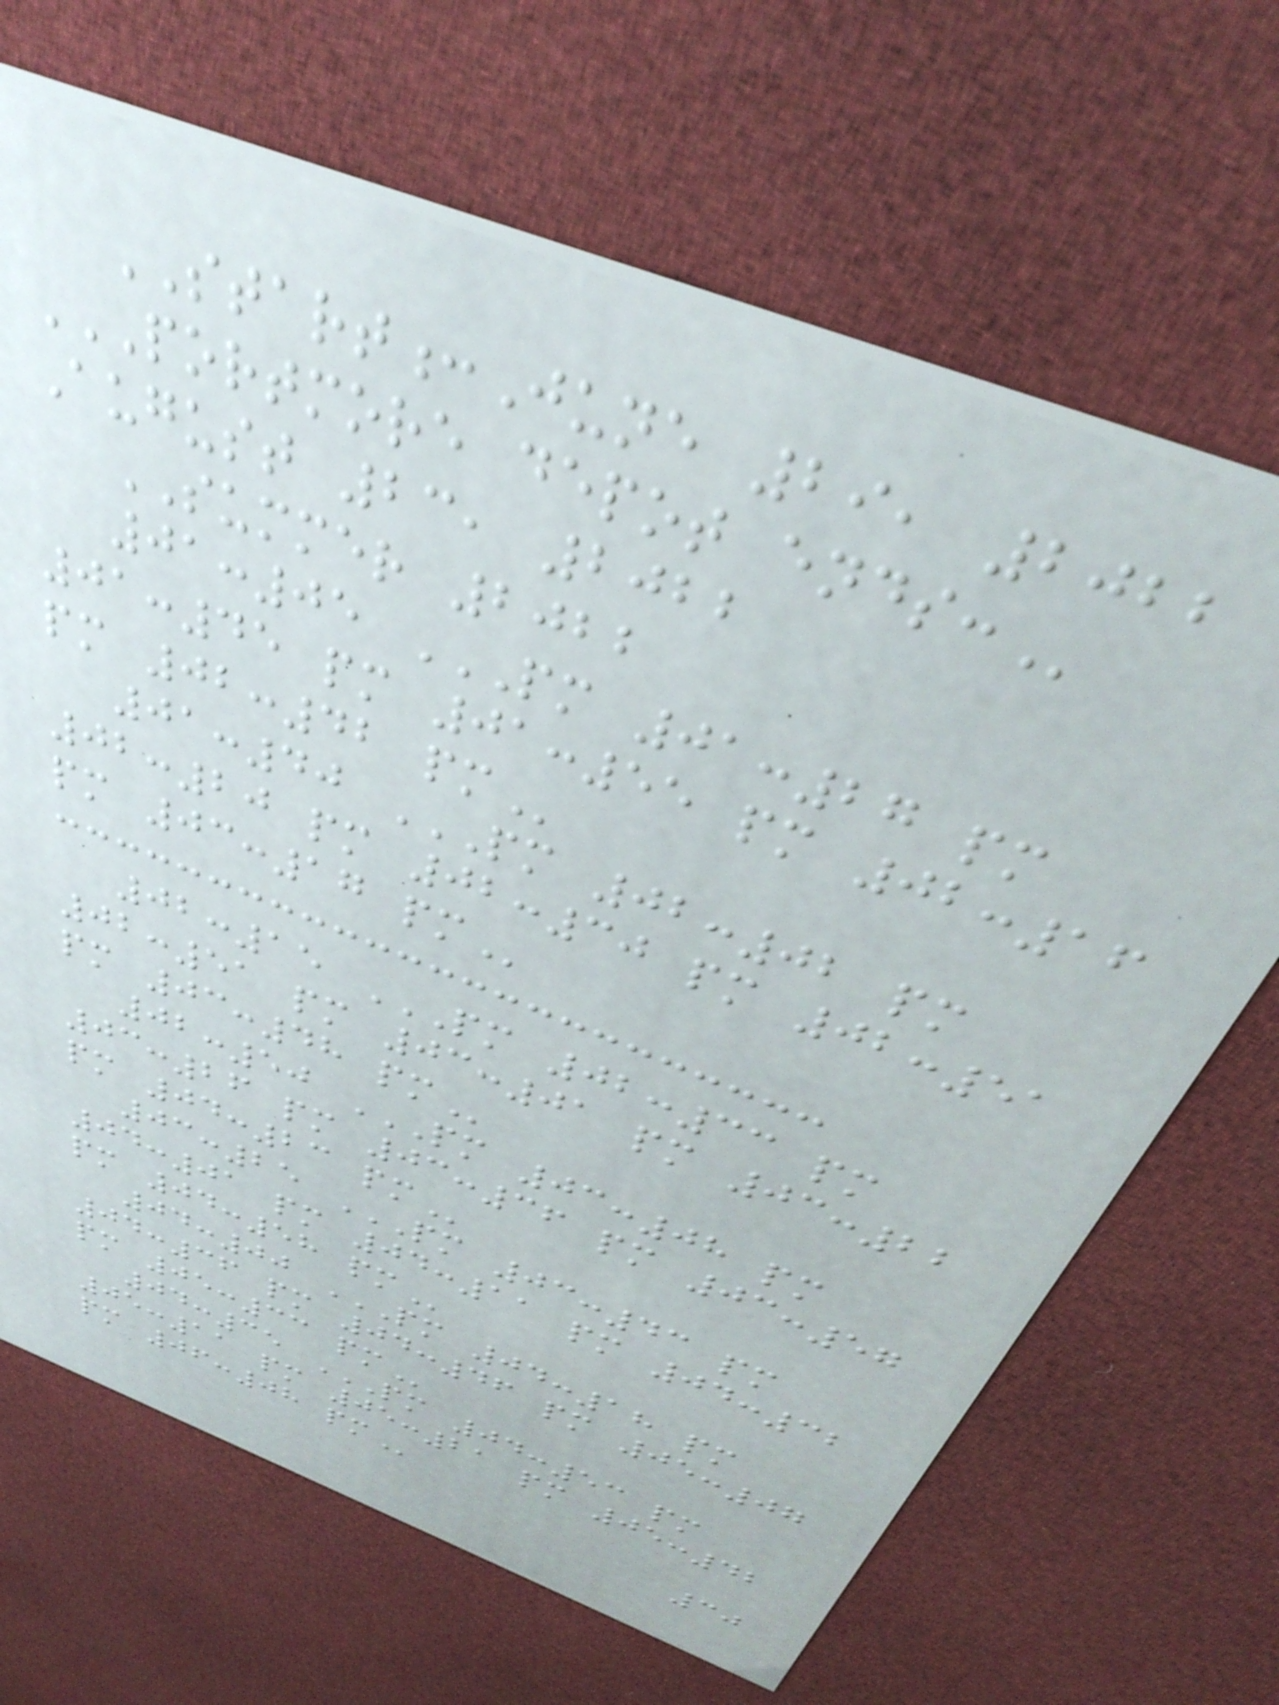START:June 29, 2022
PORTMORE DEPOT ENDS:
August 23, 2022
SUMMER 2022
01:05 PM 01:27 PM
01:45 PM 01:55 PM 02:16
PM 02:42 PM
01:40 PM 02:02 PM
02:20 PM 02:30 PM 02:51
PM 03:17 PM
02:15 PM 02:33 PM
02:51 PM 03:01 PM 03:22
PM 03:48 PM
02:50 PM 03:08 PM
03:26 PM 03:36 PM 03:57
PM 04:23 PM
03:25 PM 03:43 PM
04:01 PM 04:11 PM 04:32
PM 04:58 PM
04:00 PM 04:18 PM
04:36 PM 04:46 PM 05:07
PM 05:33 PM
04:35 PM 04:53 PM
05:11 PM 05:21 PM 05:42
PM 06:08 PM
30
